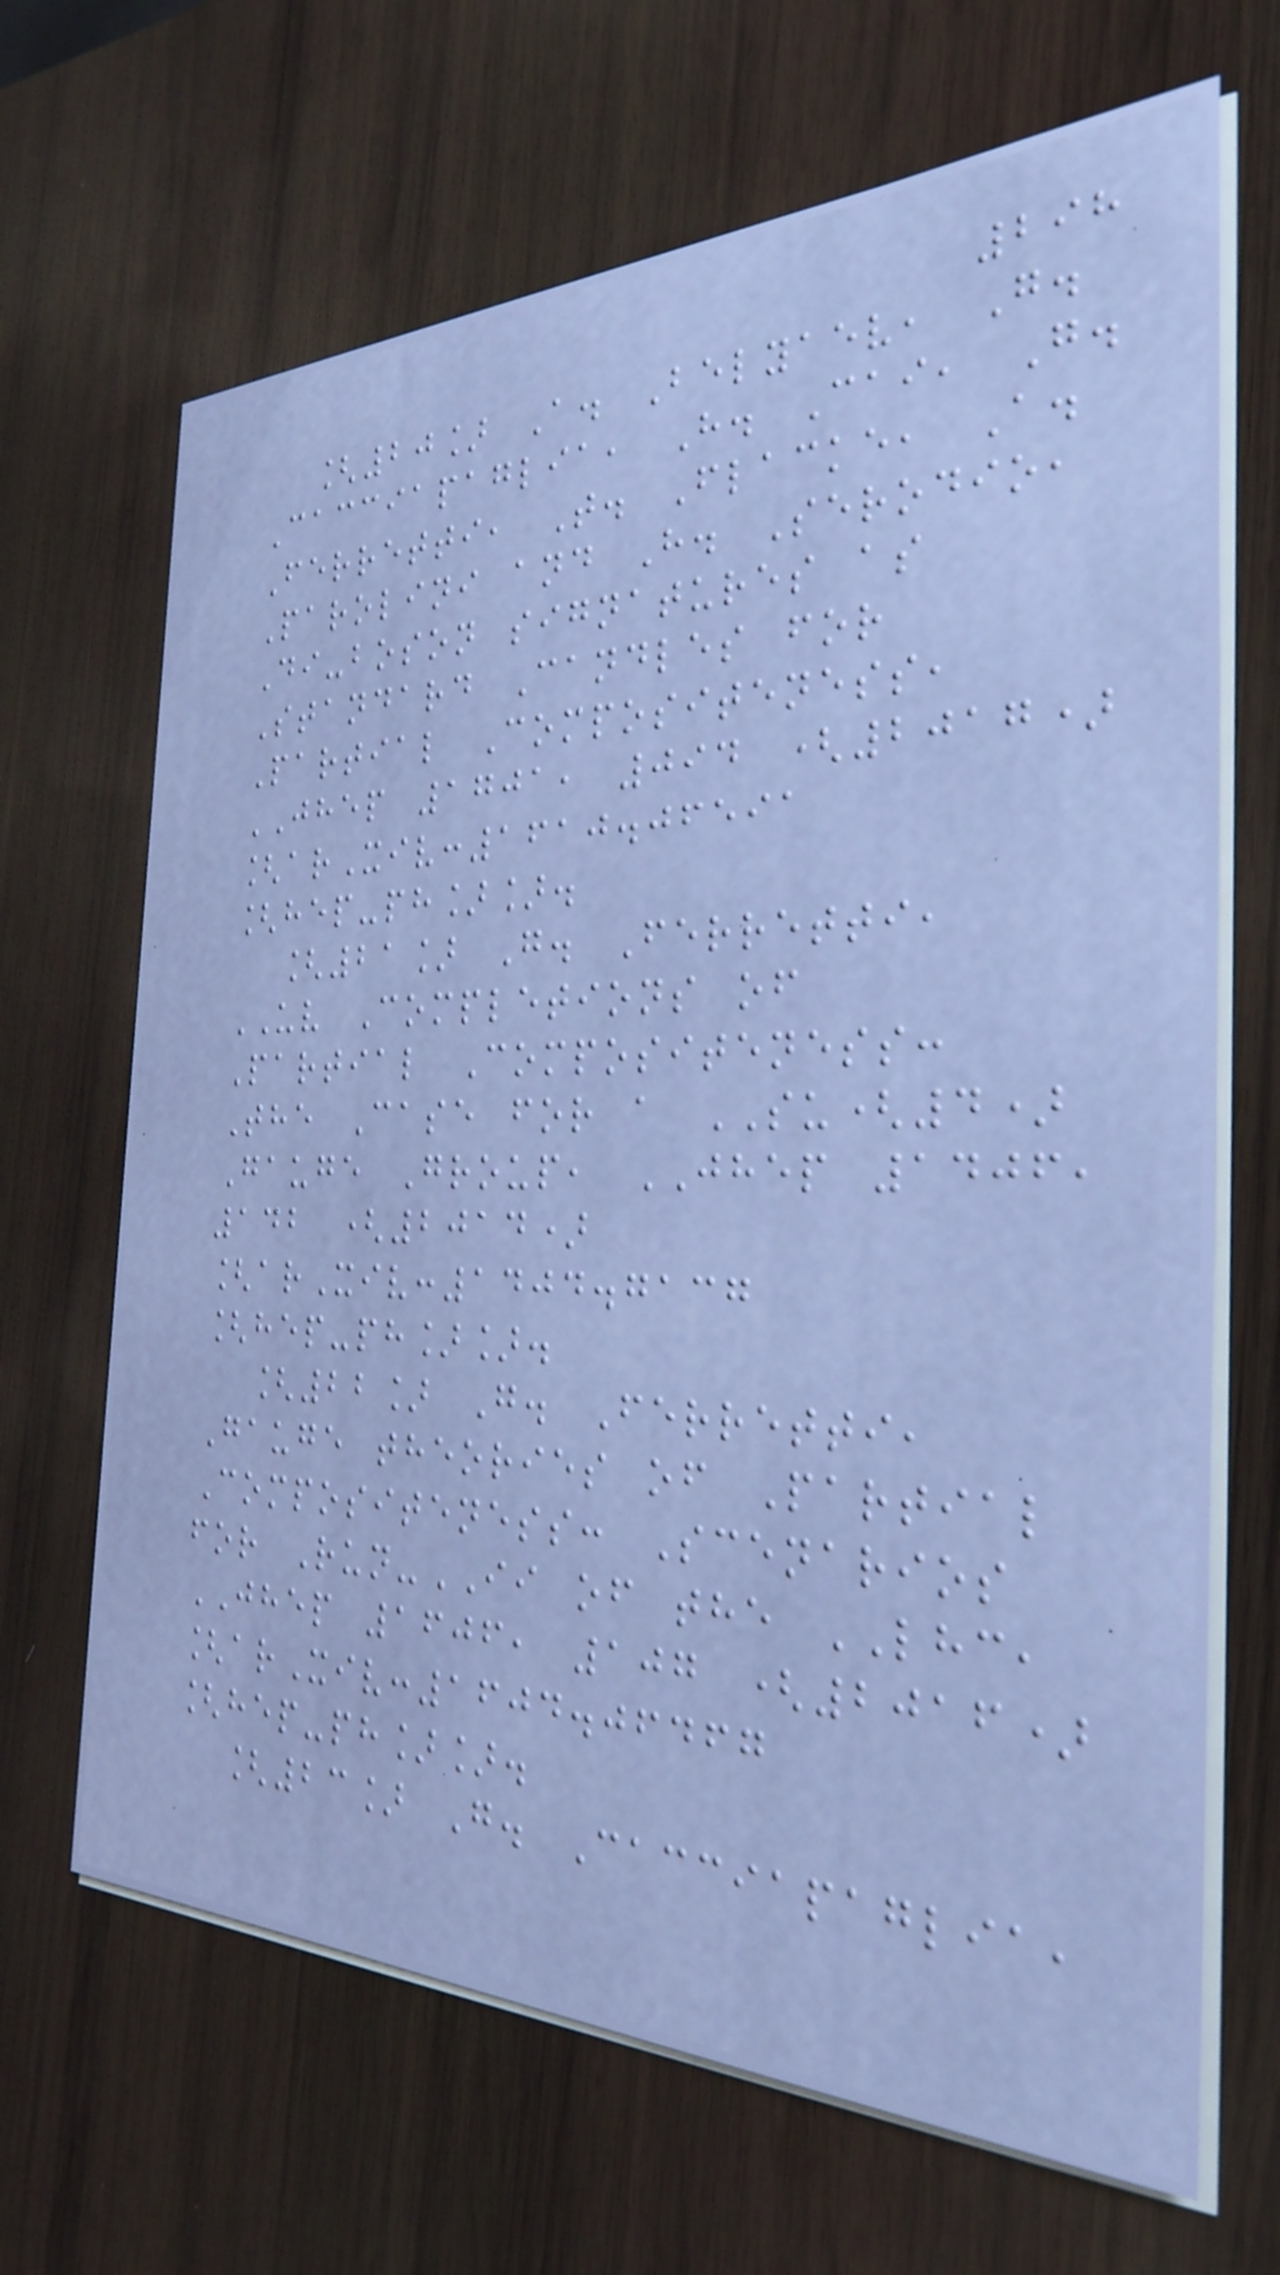298
[20] A. Belyaev, G.
Cacciapaglia, H. Cai, G.
Ferretti, T. Flacke, A.
Parolini and H. Serodio,
Di-boson signatures as
Standard Candles for
Partial Compositeness,
JHEP 1701, 094 (2017)
[arXiv:1610.06591
[hep-ph]].
[21] G. Ferretti,
UV Completions of
Partial Compositeness:
The Case for a SU(4)
Gauge Group, JHEP 1406,
142 (2014)
[arXiv:1404.7137
[hep-ph]].
[22] G. Ferretti,
Gauge theories of Partial
Compositeness: Scenarios
for Run-II of the LHC,
JHEP 1606, 107 (2016)
[arXiv:1604.06467
[hep-ph]].
[23] G. Cacciapaglia,
